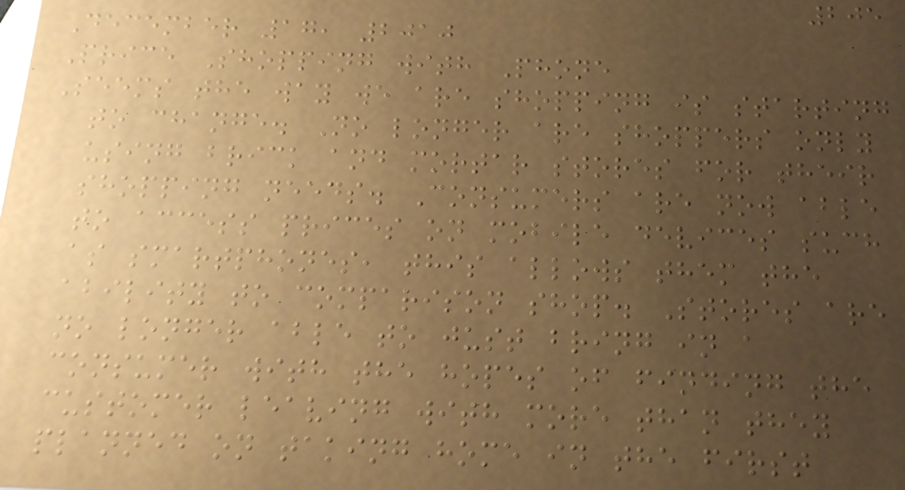205
December 17, 2010
Price Shopping with Phone
Seems the way we are shopping is starting
to change. No longer are shoppers only
using brick and mortar stores for their
shopping needs. Consumers are now able
to access prices on mobile devices such
as smartphones, this allows them the
ability to comparison shop. Stores are
no longer able to just bring in a
consumer with the hopes of finding the
customer leaving with more than they
planned on taking home in the first
